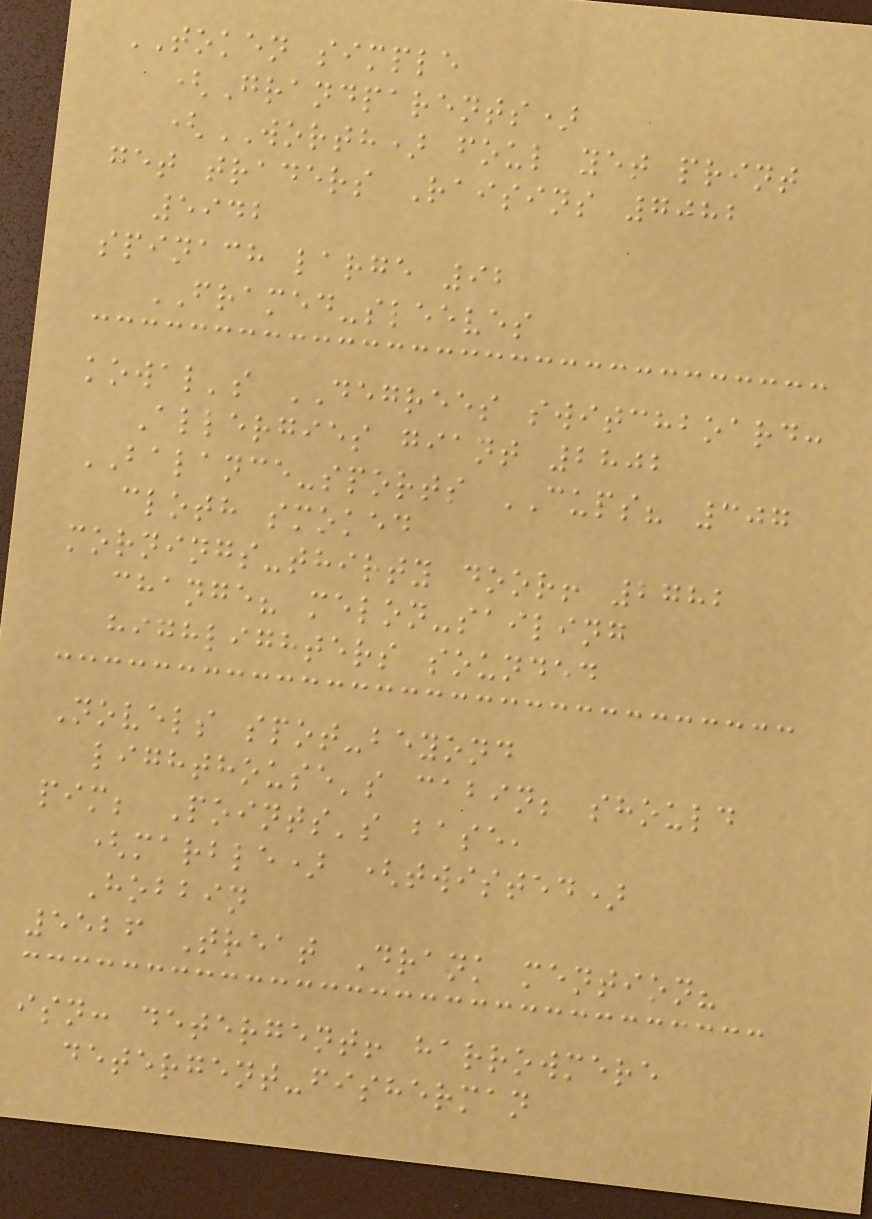TOKEN simple
(Grandparents)
(WORTH) foul yet print
get traders Raisins 7082
5942
spinach large 92
FRAMED-sleeves
kowal's DEGREES switchboard:
Allergies giant 2802
BALANCE-sports CUPS? 307
cloth smoked
mornings-thirty door! 2782
change? melon-sailing
highlighters sounded
Novels spot-beyond
lighthouse's cabin; should
pim; Points's base,
(marble) (twisted)
Hobbin
5526 Treat Drank mention?
isn: detergent! harrowmere
detergent-fisherman
